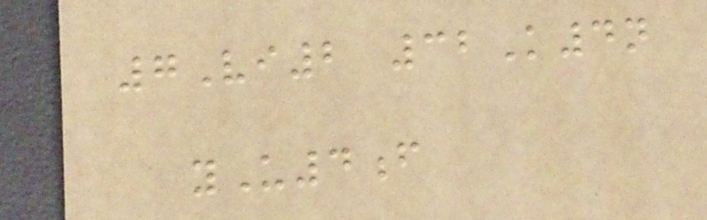7Vi2 32K4n
yU4f
